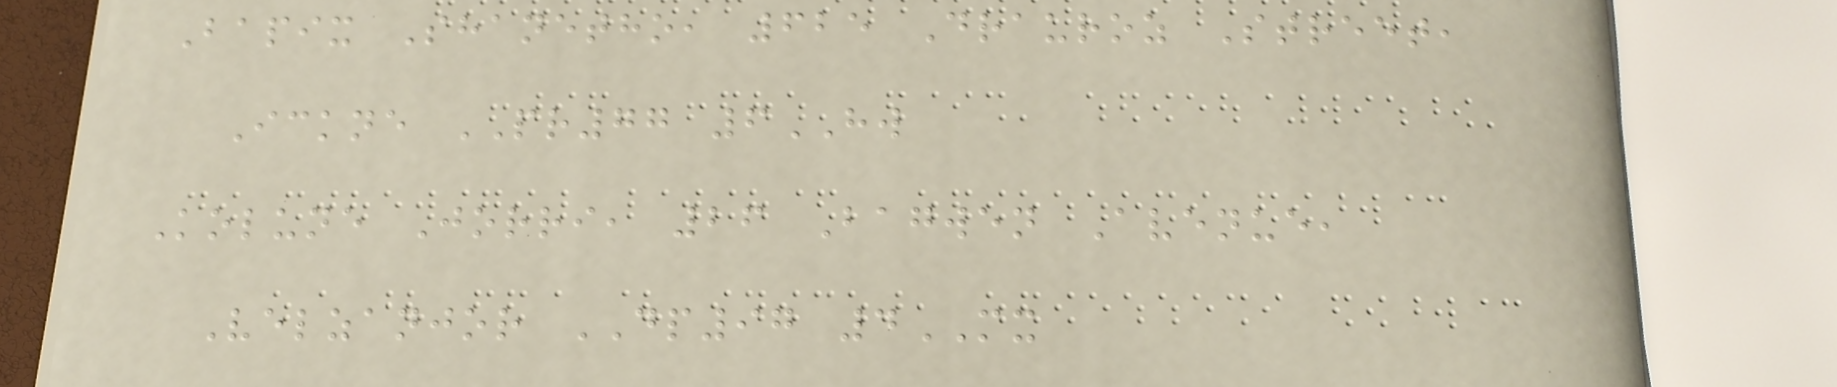Bapix Shanetho, 625 Drauroz Street,
Ickne PR77 6HW
Kolune Jorri, 26 Bagwen Avenue,
Velzanjor DP97 4MX
